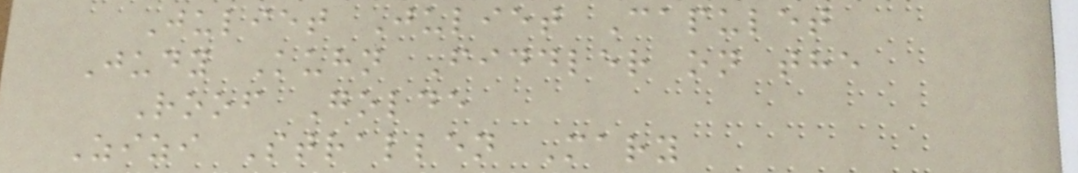Juliet Juliet Capulet
Judy Kuhn Fiddler on the
Roof Golde
Zizi Strallen Mary
